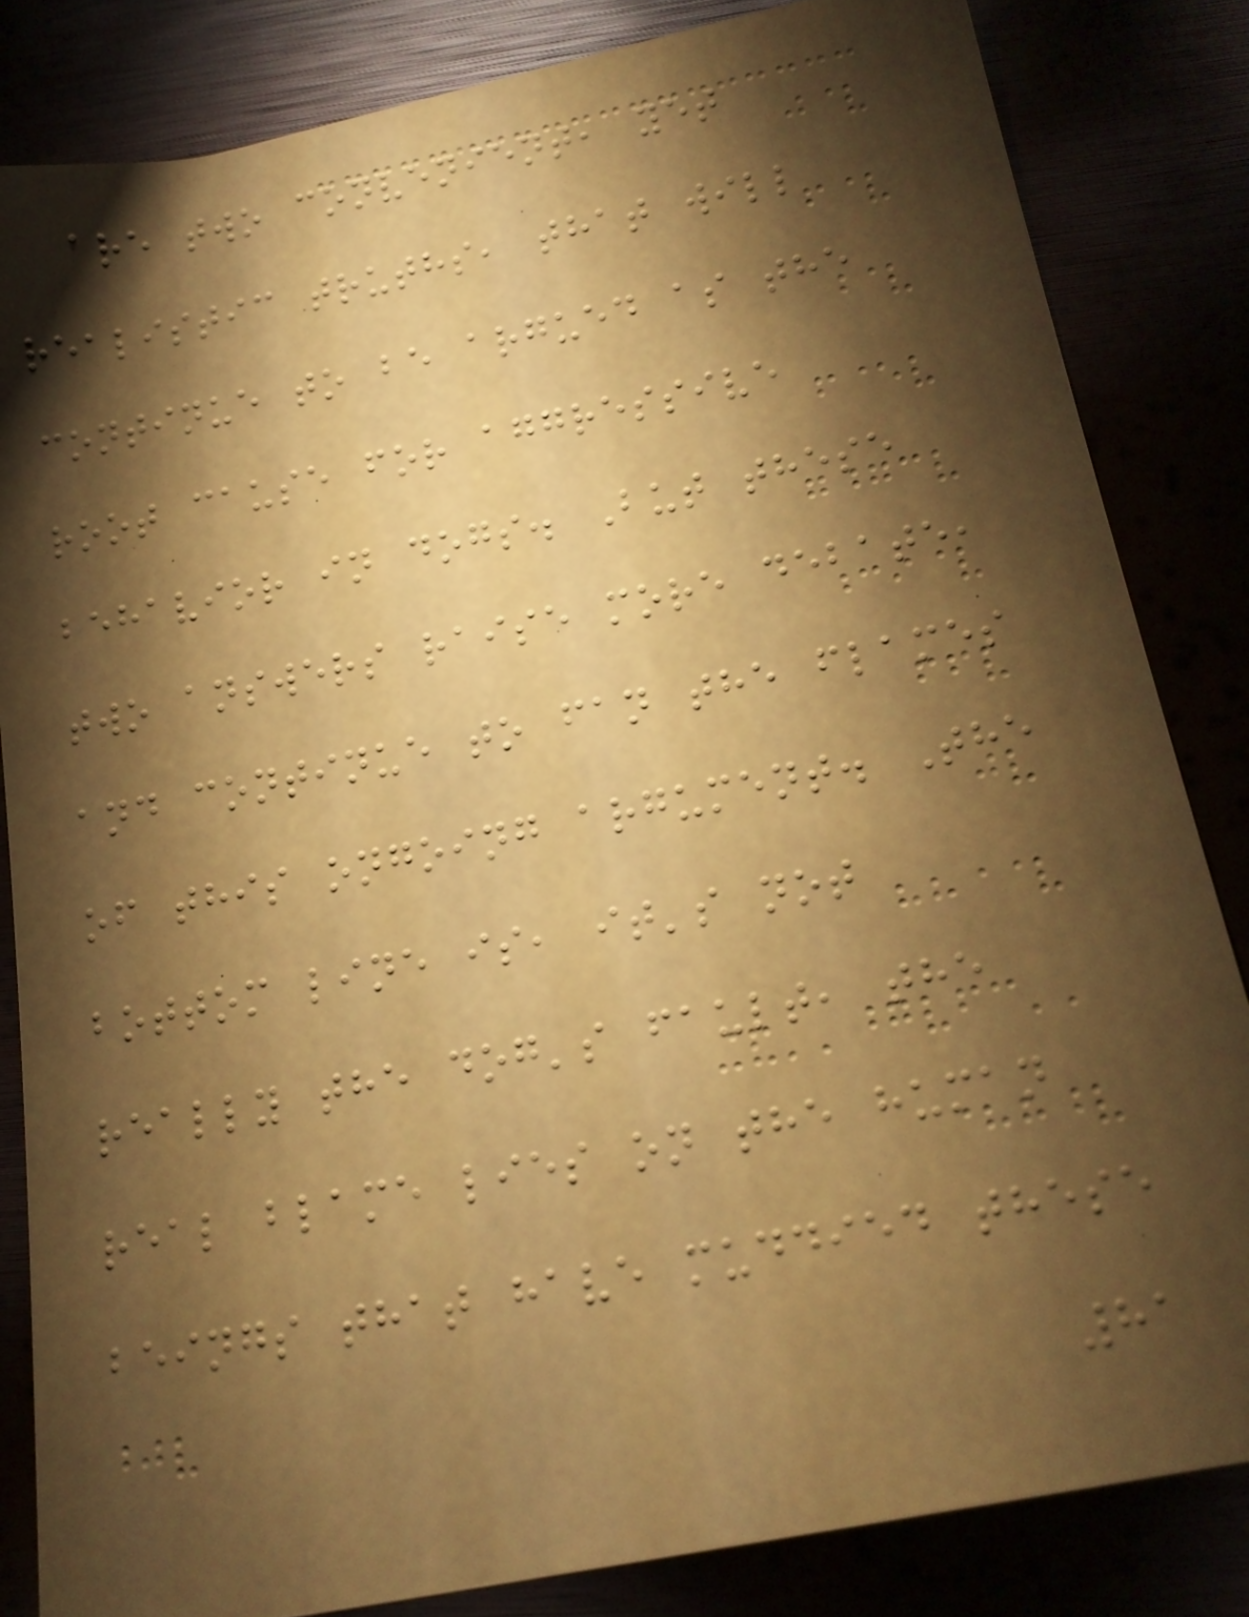are two convenient, yet
realistic truths, that will
continue to be argued as the
root cause for aggressive
behavior in dogs. But these
two answers raise more debate,
and continue to fan the flames
of this ongoing argument. The
bottom line is, it's not
really the dog's fault, the
real blame lies on the human
beings that have muddied these
81
